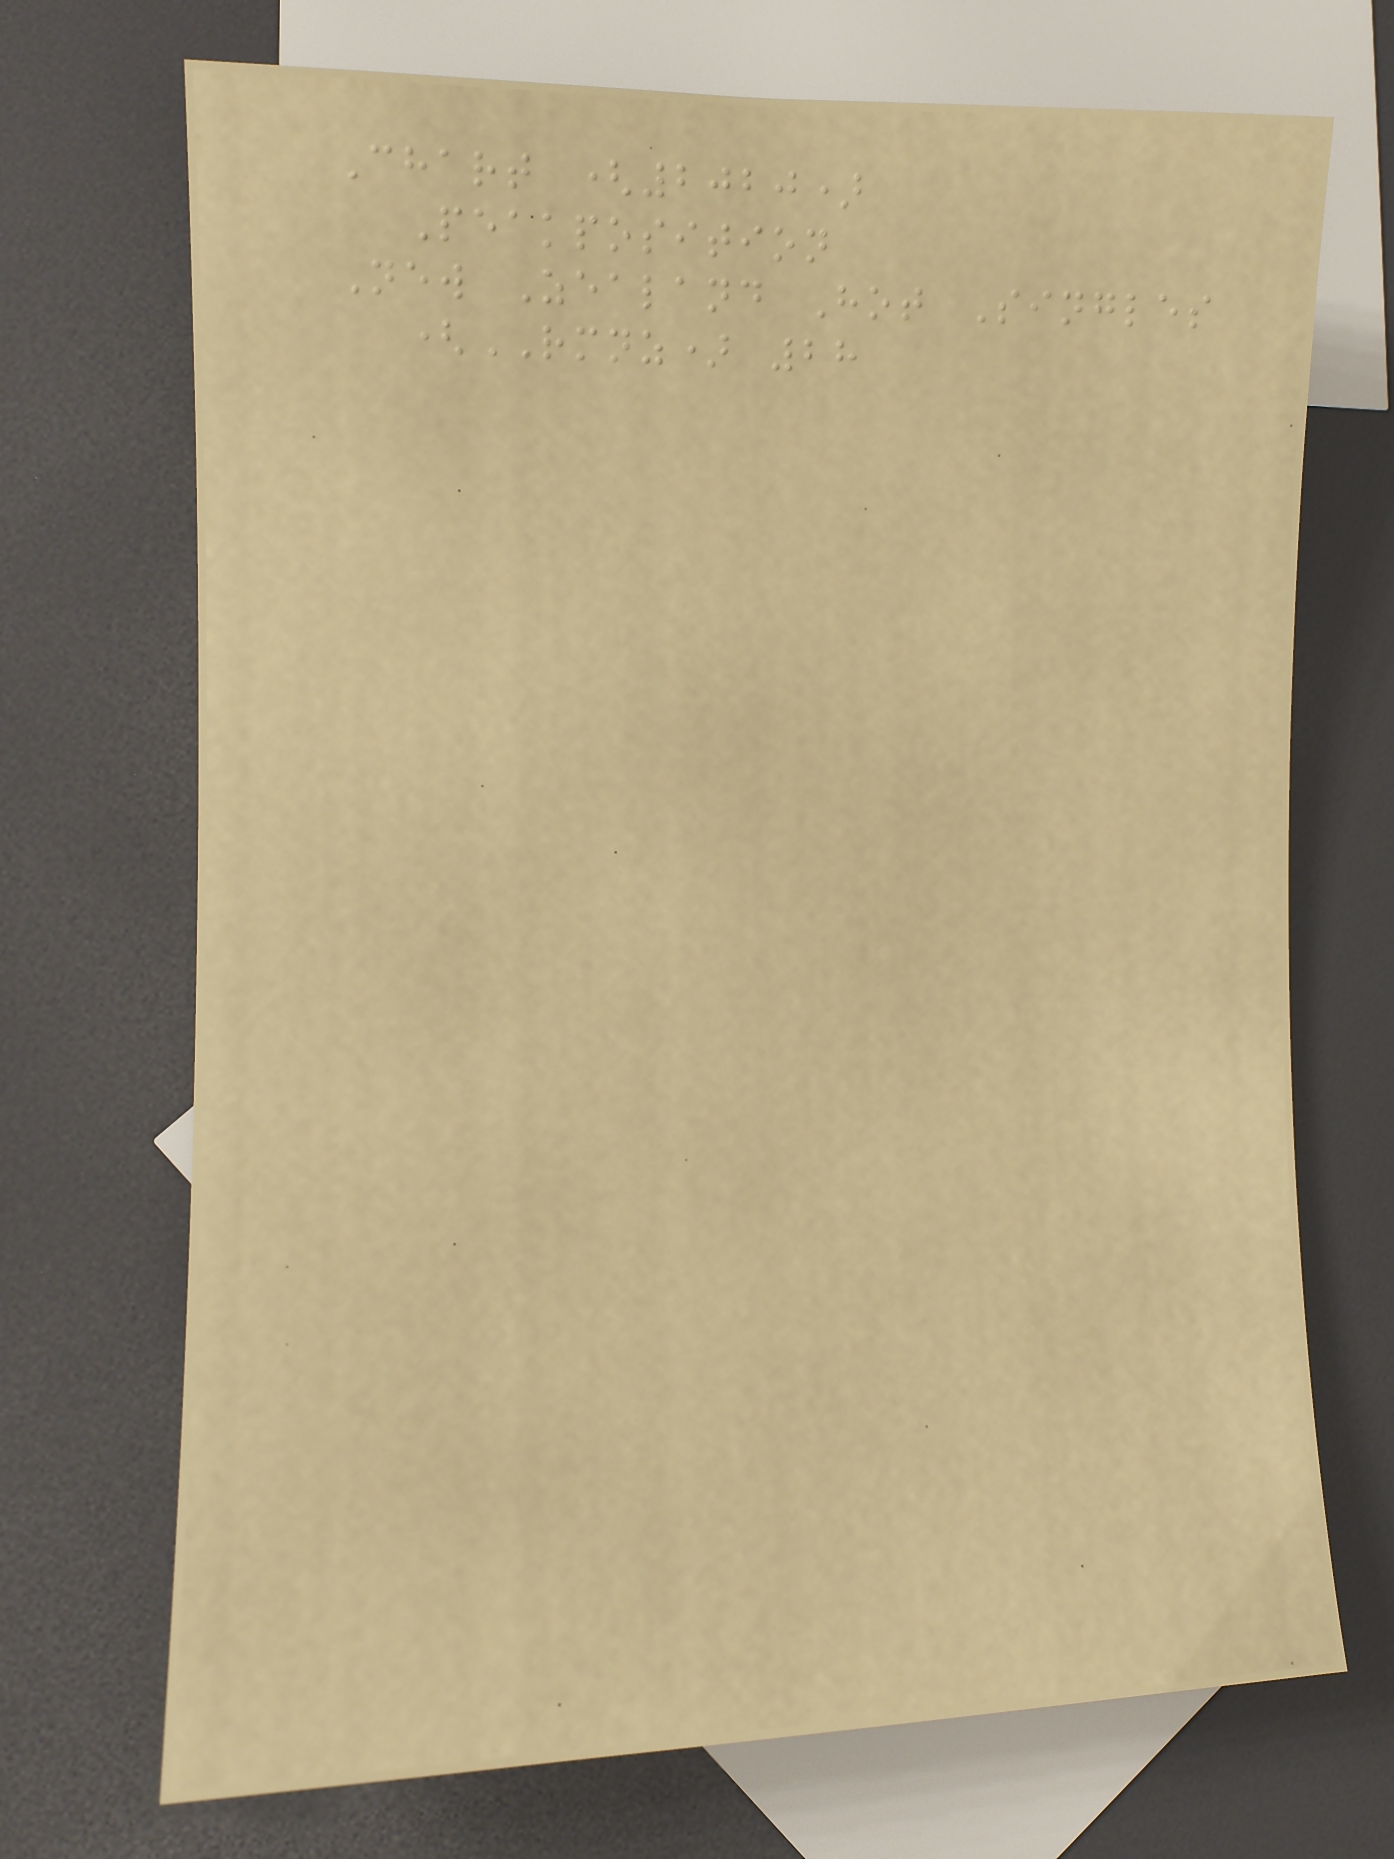Chart (2020)
Peakposition
New Zealand Hot Singles
(RMNZ) 28
